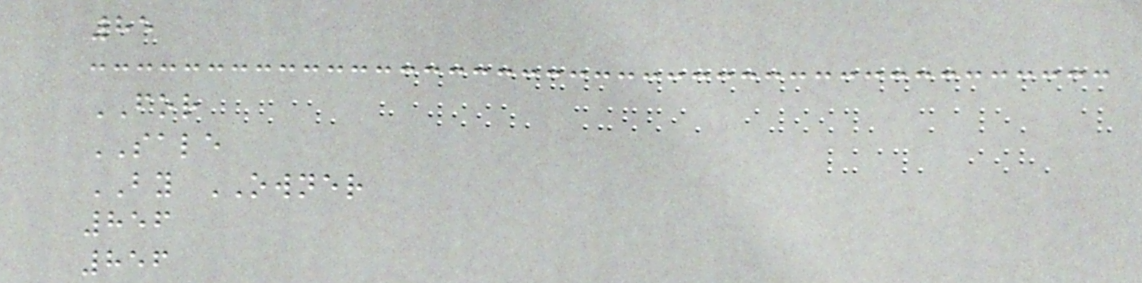85
FOR
SALE
BY OWNER
856
856
